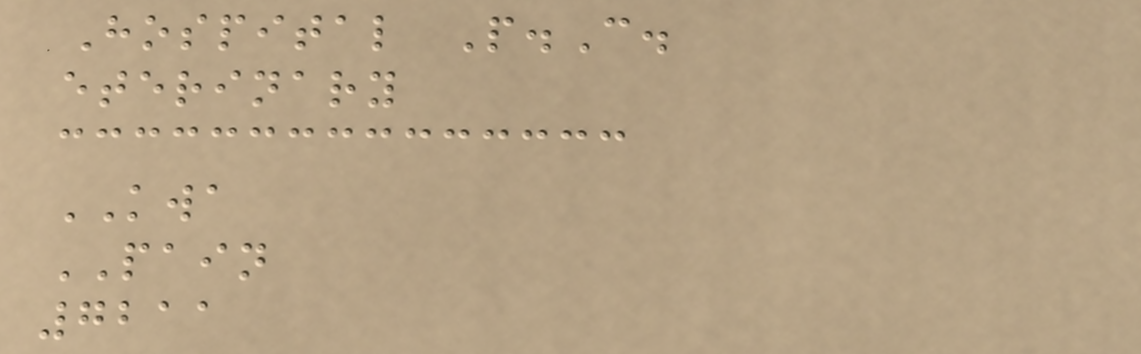Hospital P.C.
eterinary
KWA
PAIN
7211
